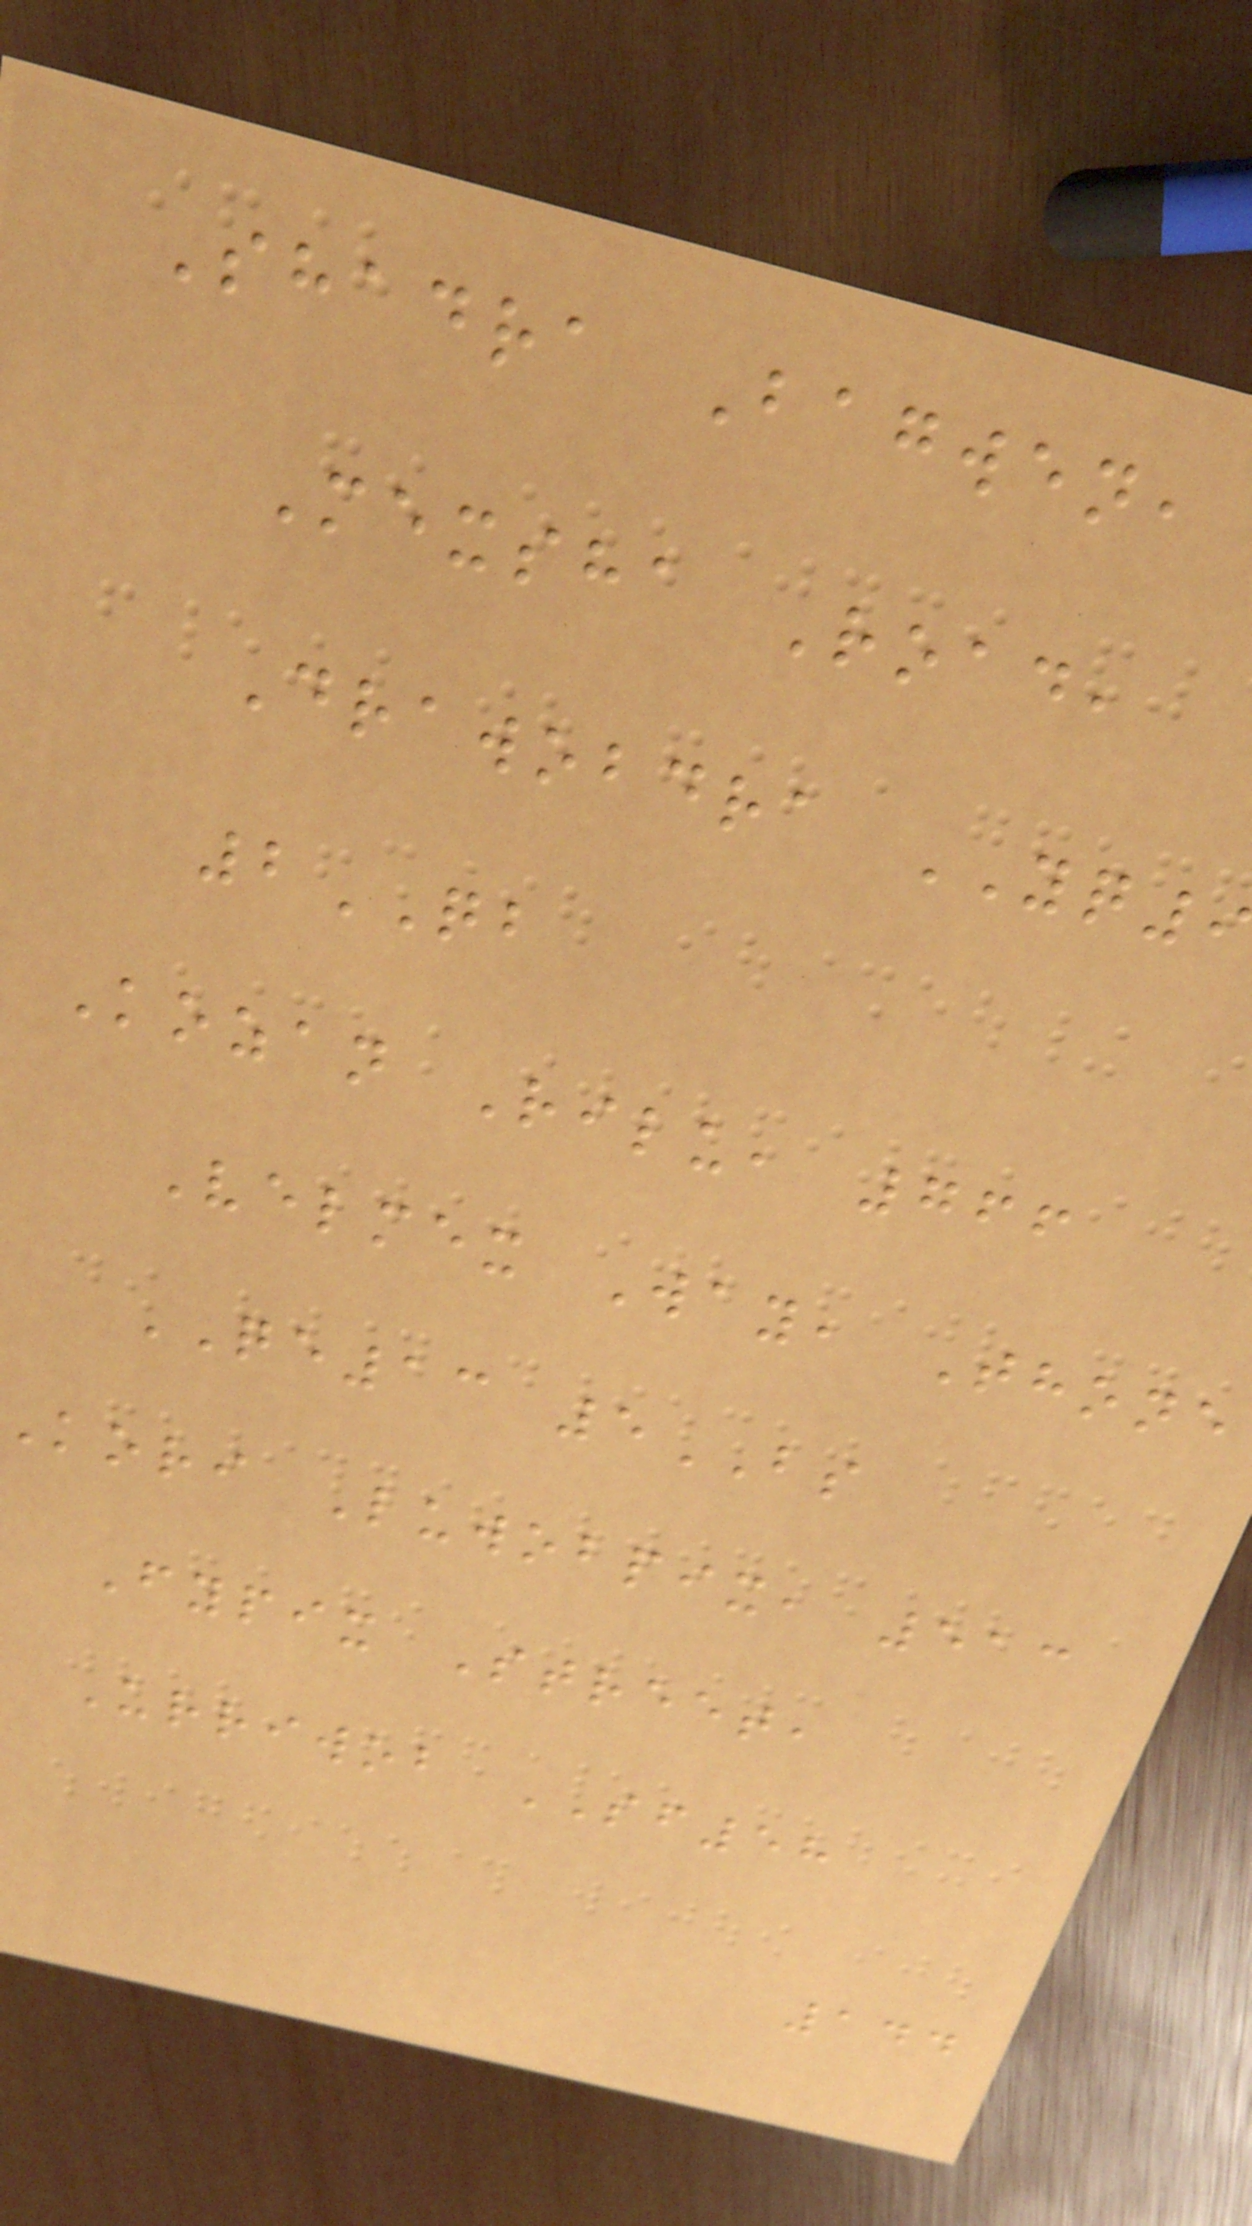Shadra Bagwen,
Mexsha Road,
Drawobdra YQ
2QB
Kozan Rilu, 766
Velmex Way, Thone
QE13 5BS
kori Luwobpix, 513
Fypix Street,
Urriwob SF58
144
